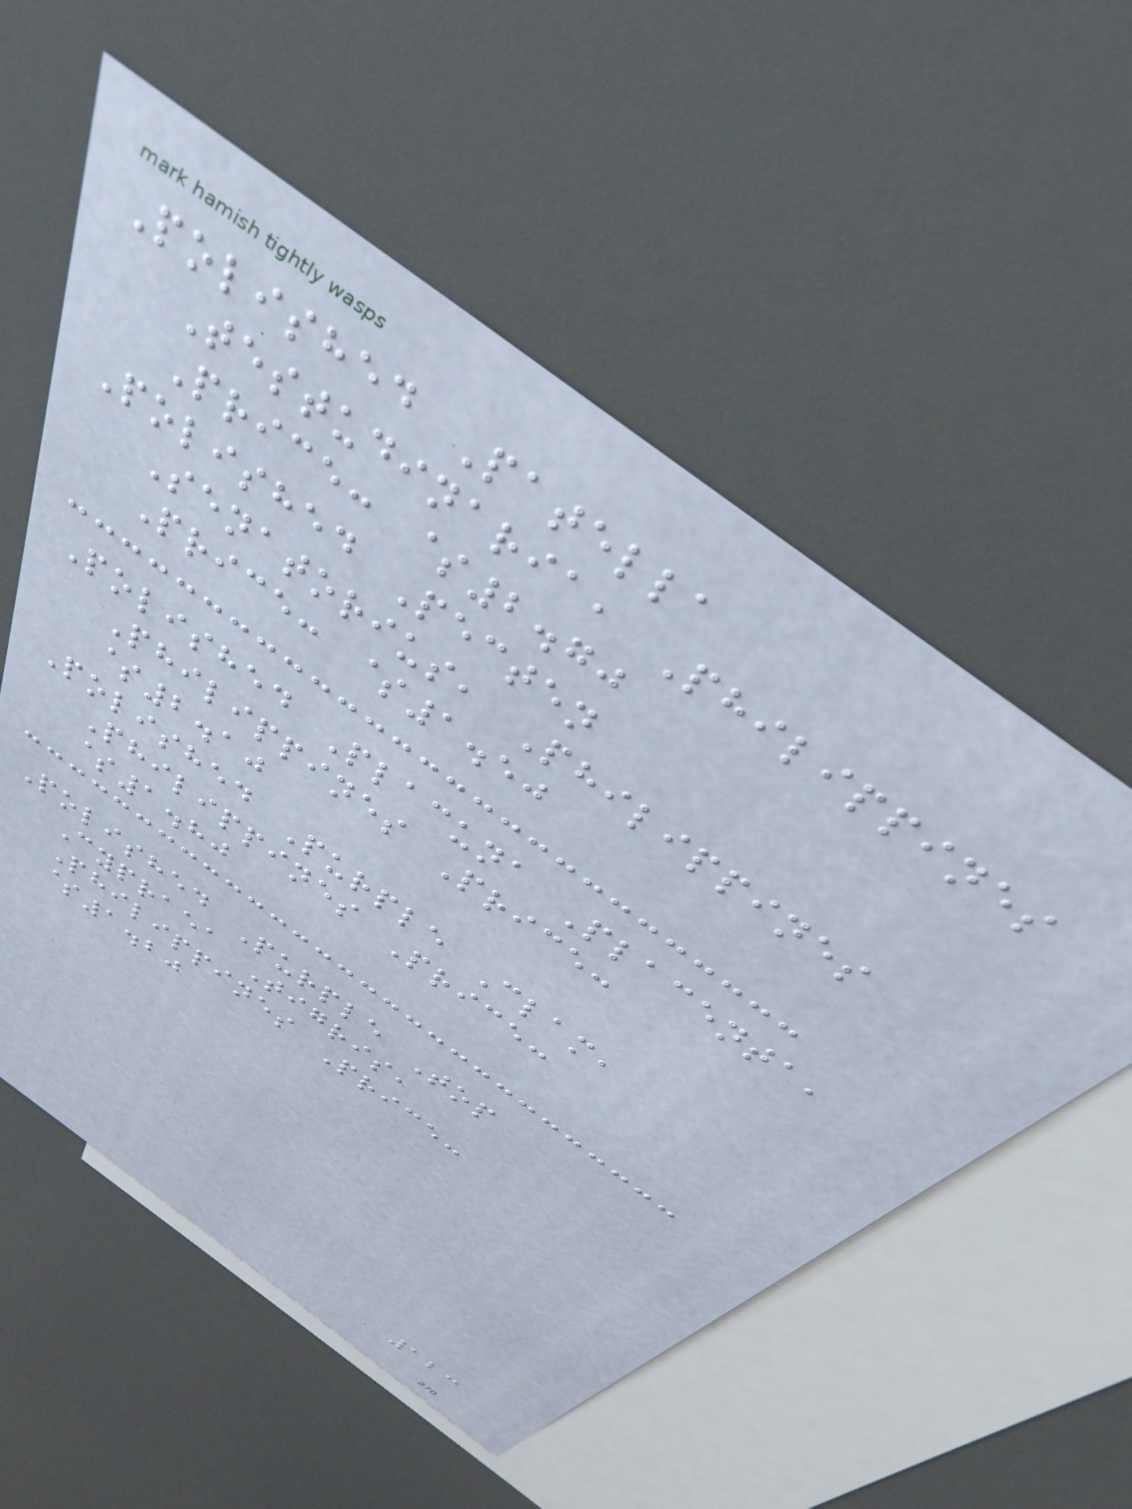Polished Patella
Testudinaria, Philippines
Price: $2.70
Polished Pecten
Senatorius, Philippines
Price: $1.50
Polished Placuna Placenta,
Philippines Price:
$2.10
Polished Purple Clam,
Philippines Price:
$1.80
Polished Purple Top
Cypraea Tigris,
Philippines Price:
$1.20
123
